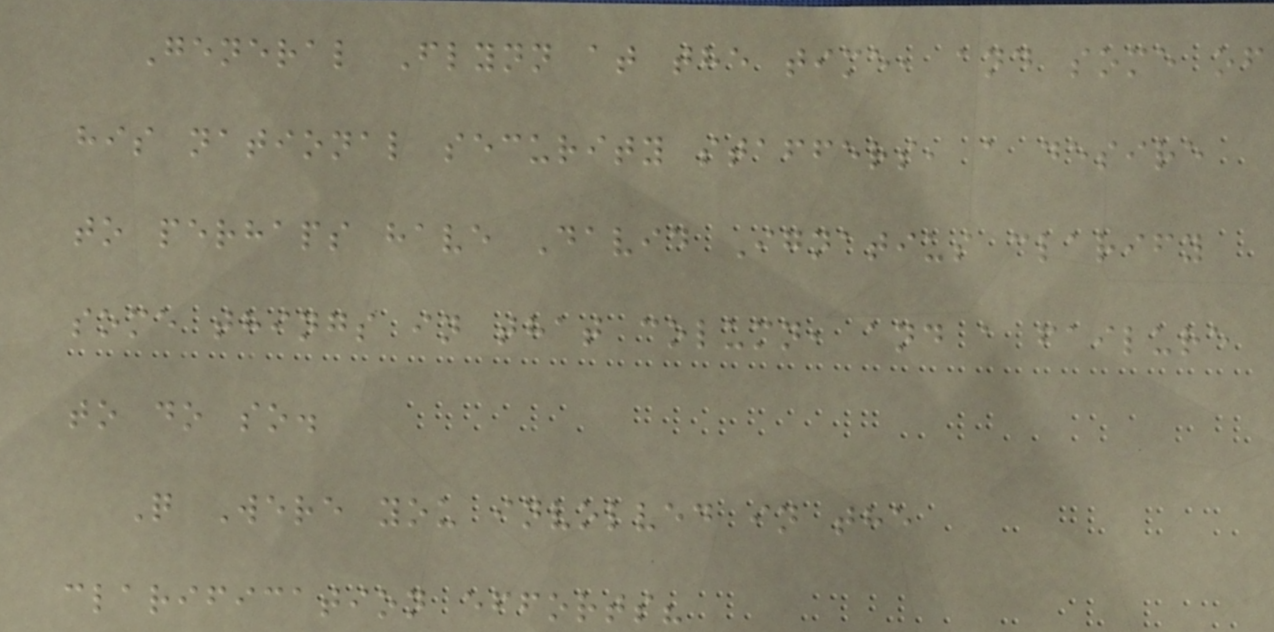General Flynn at the time, and some of
his national security staffers, a desire
to perhaps have David Ignatius clarify
some things in that column, and a failure
to do so.
Q Were you involved in the
clarification efforts?
